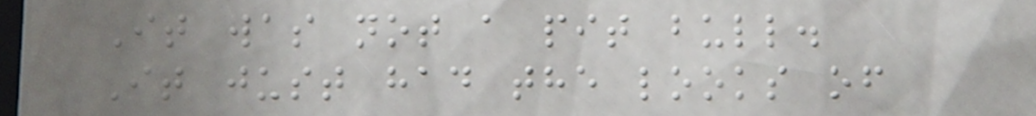It was not a pit bull.
It just had the looks of
